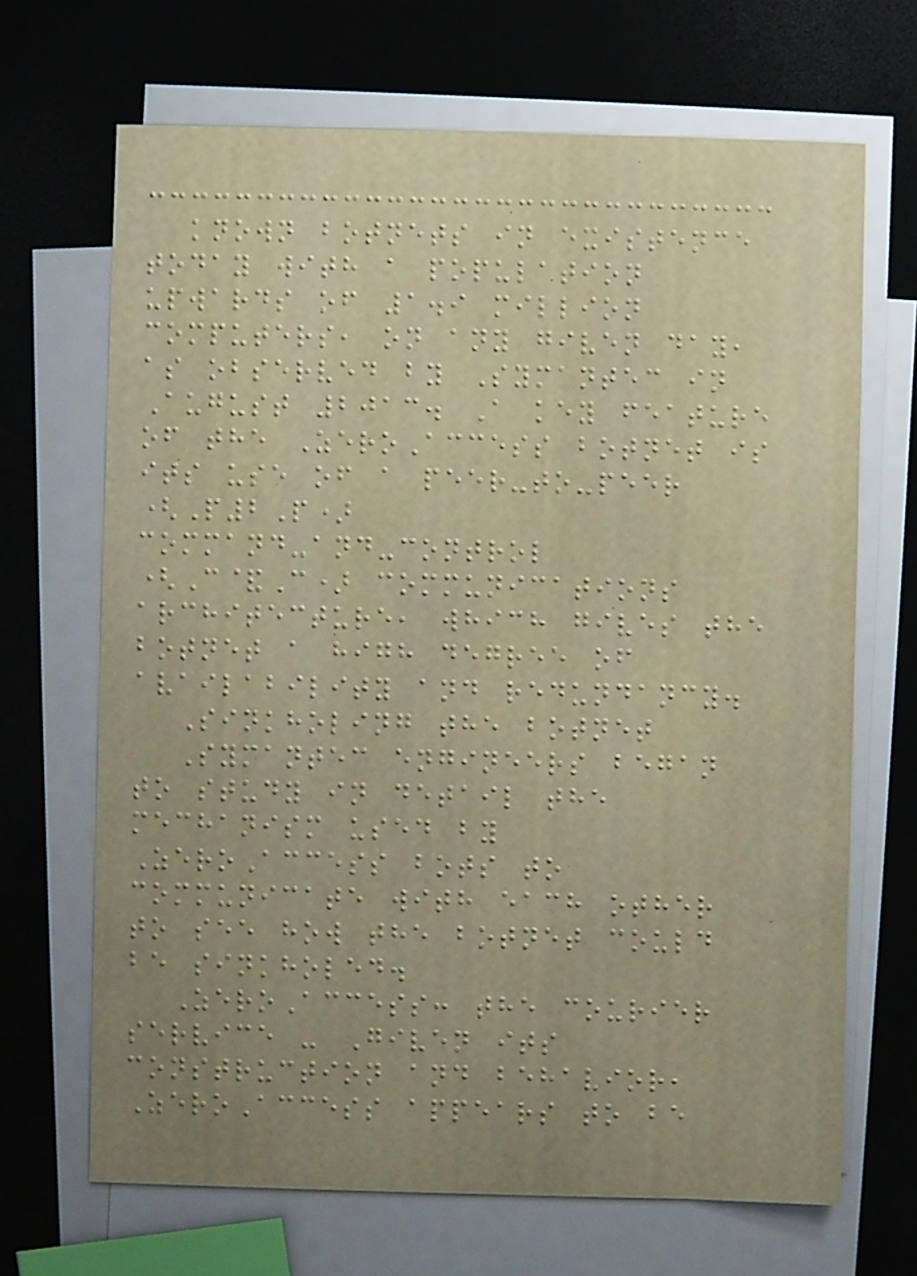known botnets in existence
today with a population
upwards of 1.9 million
computers, on any given day,
as observed by Symantec in
August 2013. A key feature
of the ZeroAccess botnet is
its use of a peer-to-peer
(P2P)
command-and-control
(C&C) communications
architecture, which gives the
botnet a high degree of
availability and redundancy.
Sinkholing the botnet
Symantec engineers began
to study in detail the
mechanism used by
ZeroAccess bots to
communicate with each other
to see how the botnet could
be sinkholed.
ZeroAccess: the courier
service - Given its
construction and behavior,
ZeroAccess appears to be
